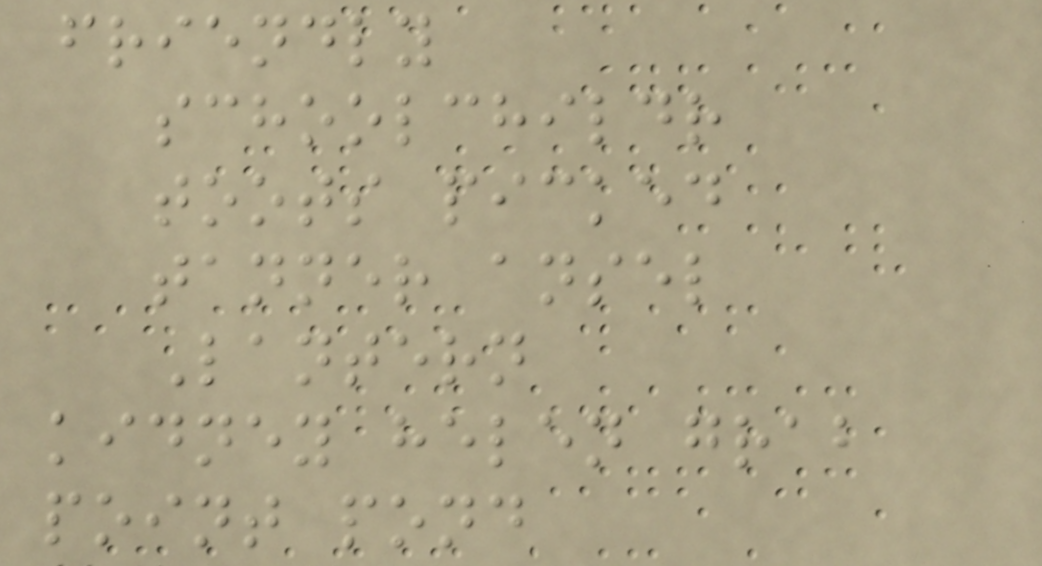friendly
schoolchildr
toots picked
tanner ansel
Lantern
kidney helen grab
point pond
